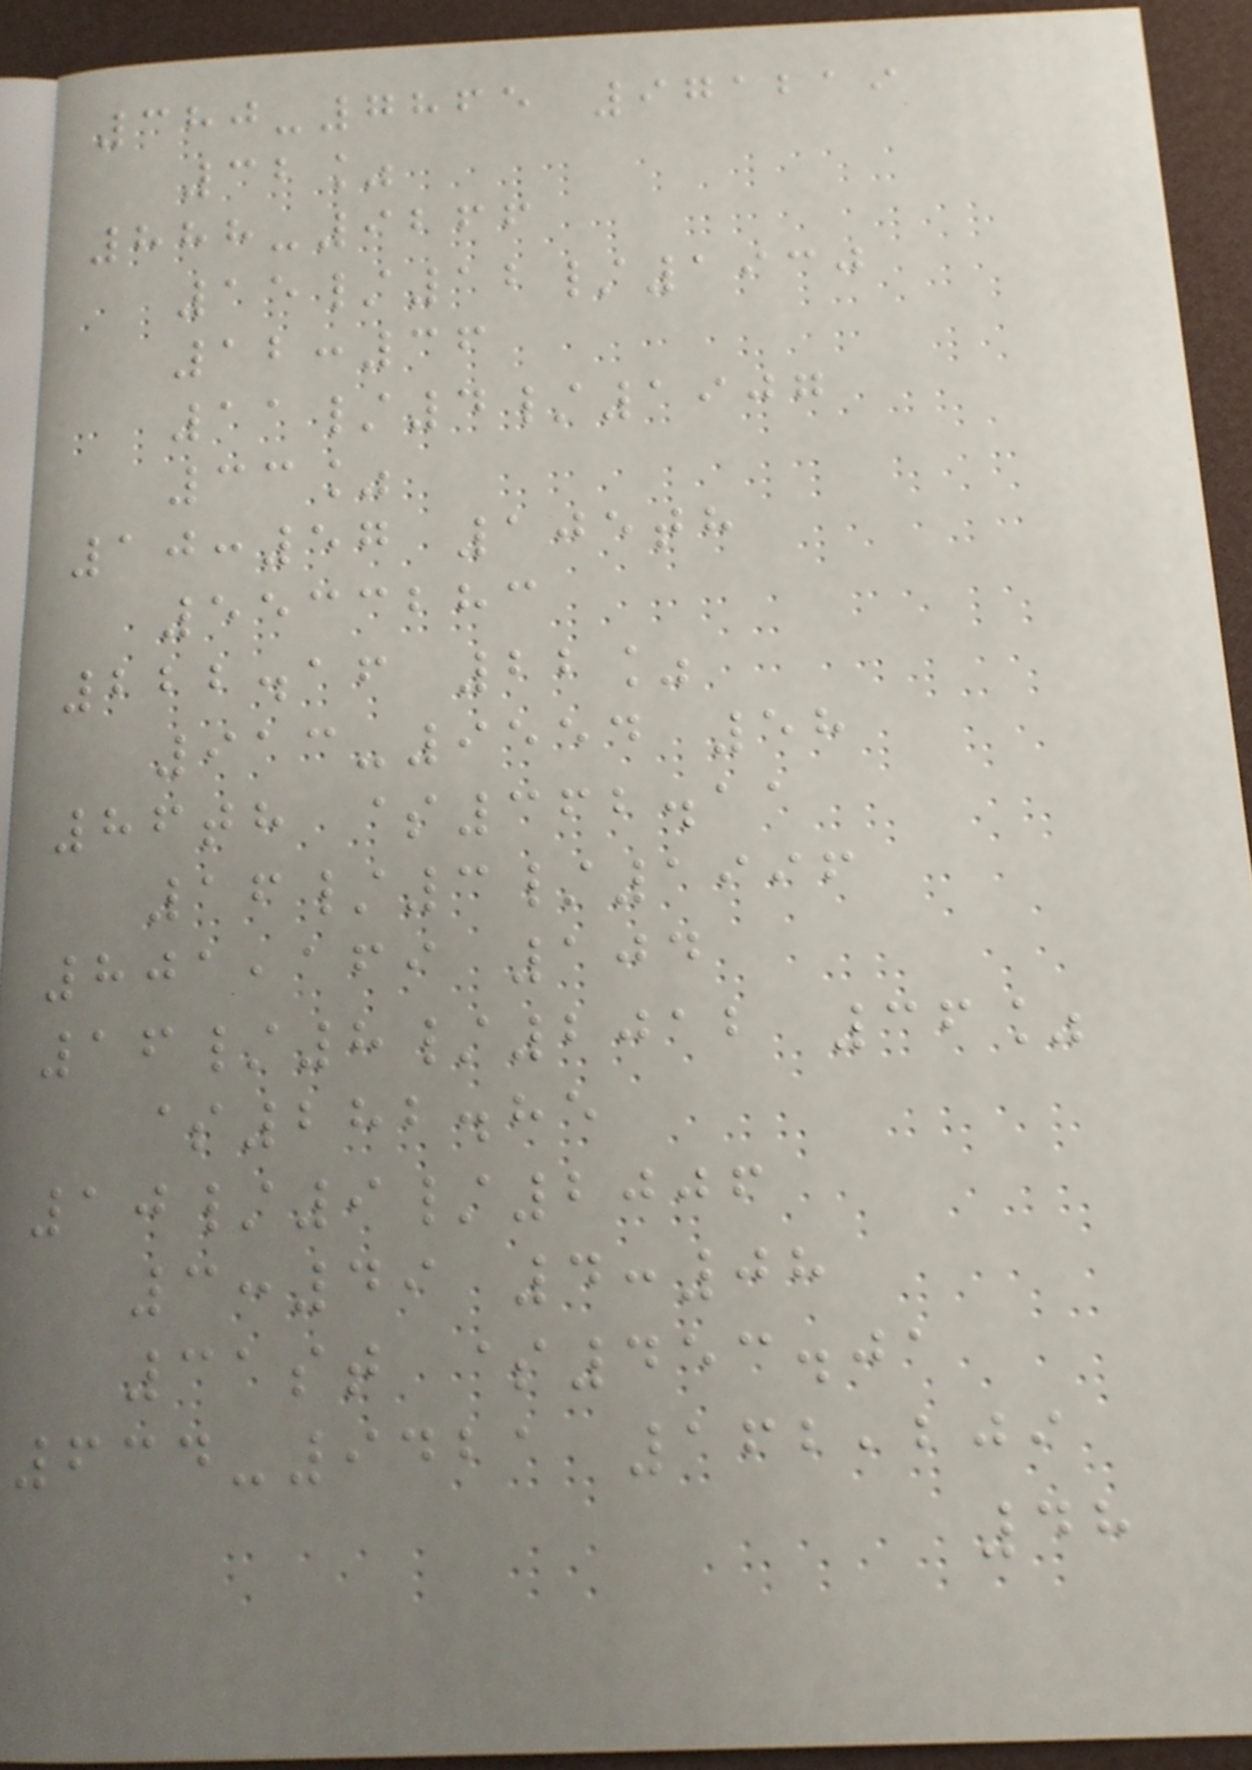380-7865 971219
32%
888-9266
15/12/1930
12:36
11/4/1907
33%
10:57 105th
5533283
222.16 22%
913-9554 58
86th $362.11
16/3/1996
801,169 104
16/8/2012 36%
$282.85
10/9/2006
3:49 4:08
31st $453.01
634-9421 162,209
48
